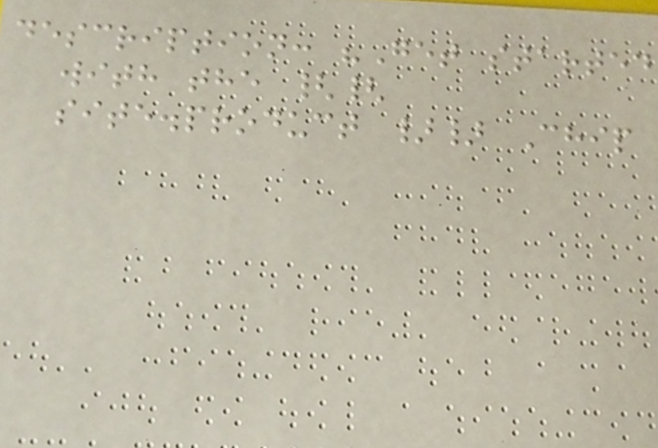description: "Get started
with the {{
site.product }} Chip
